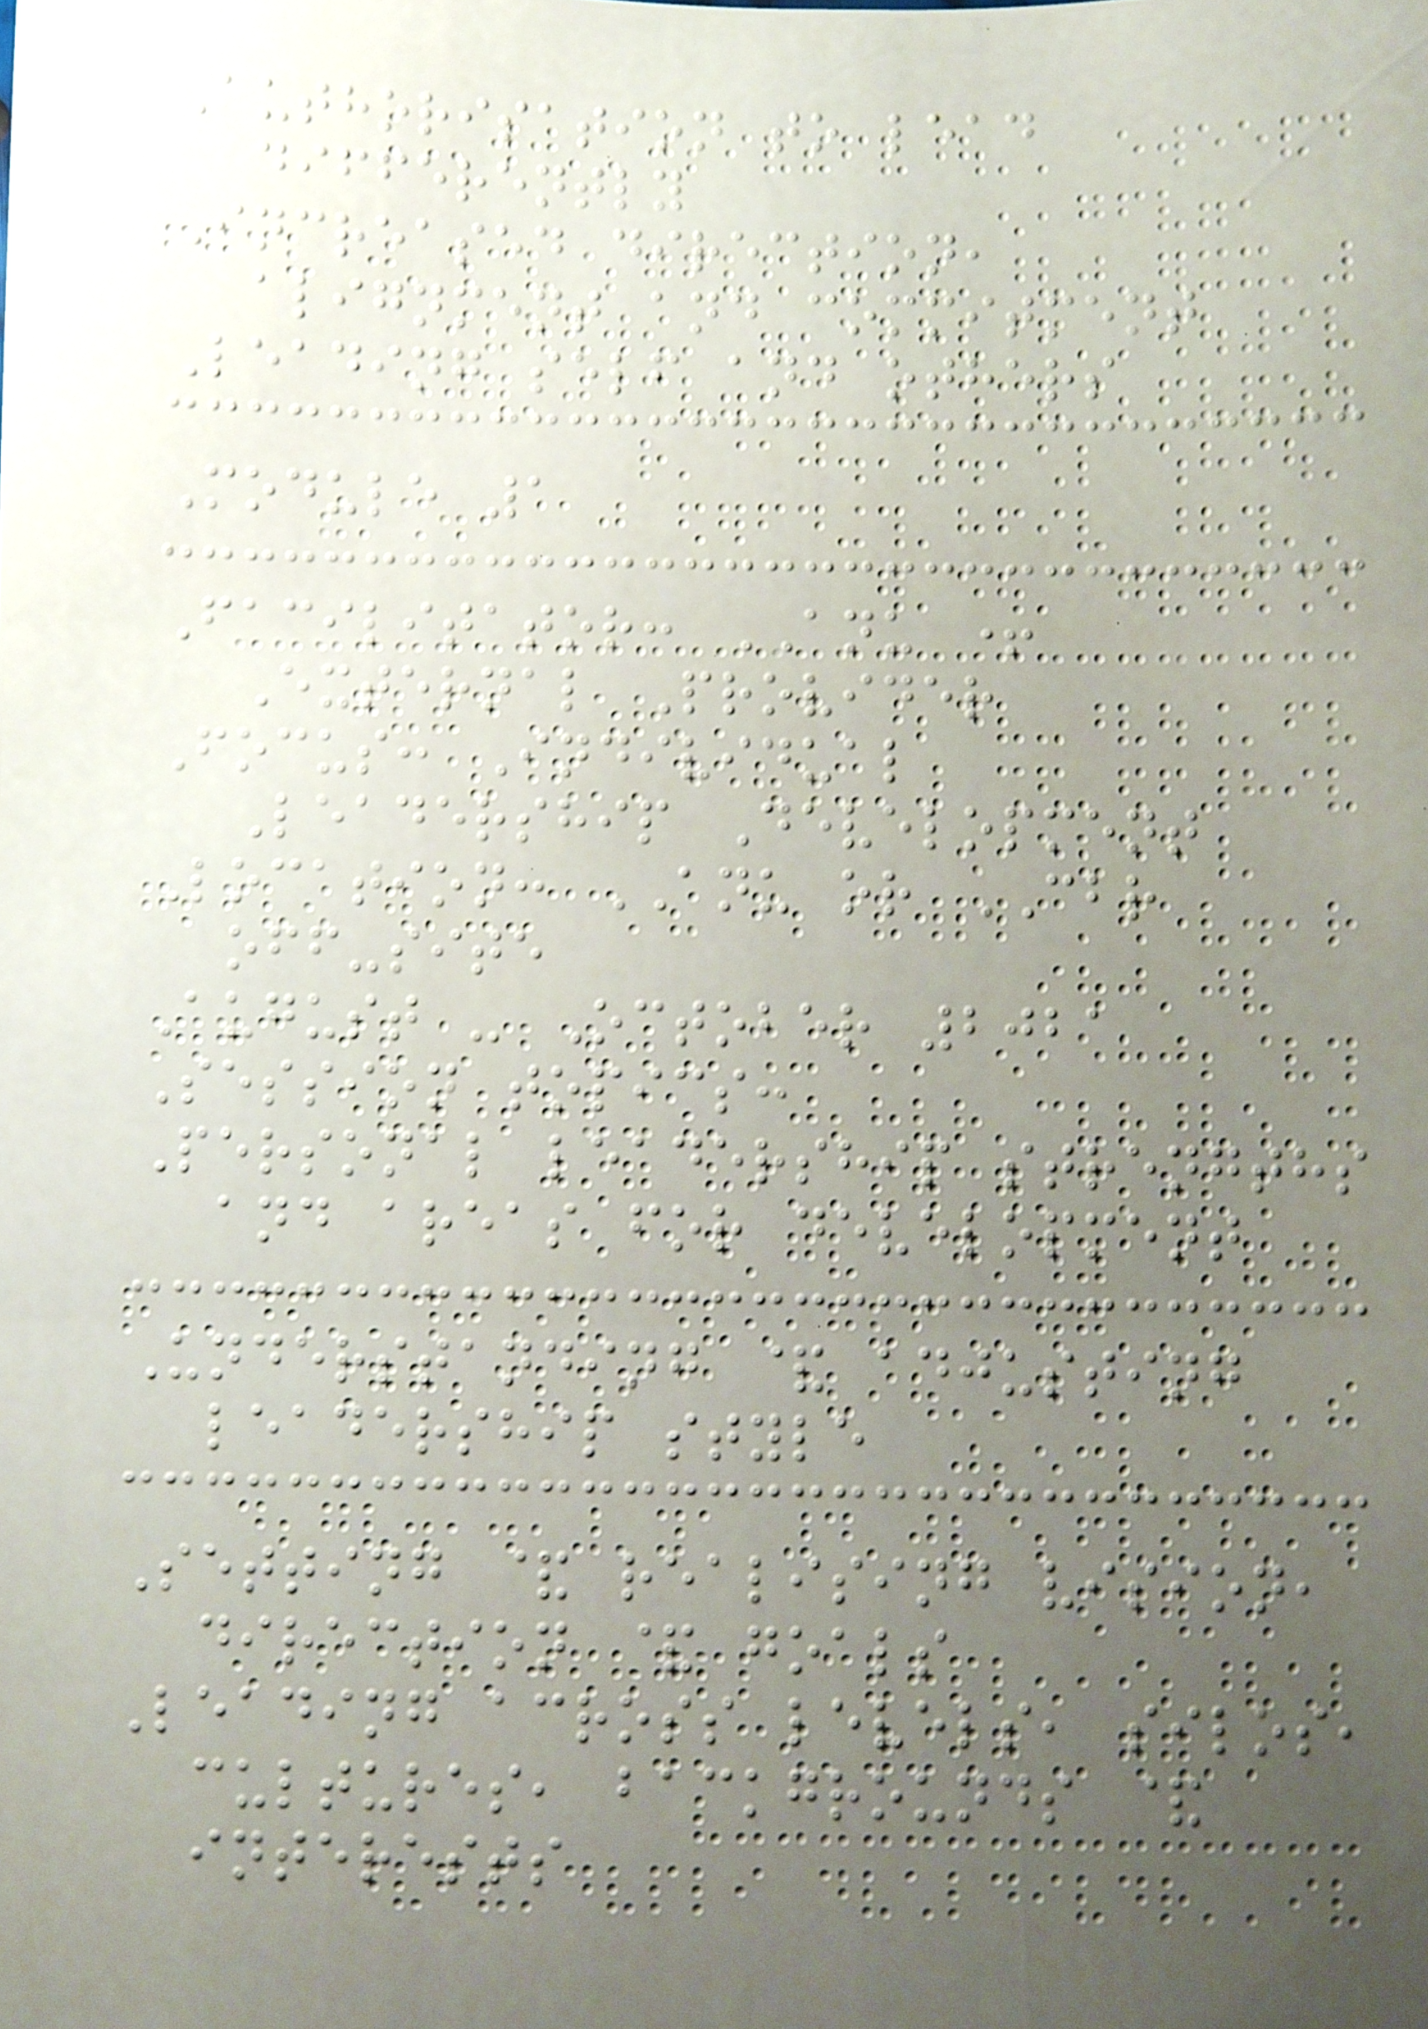Authorisation to lead
differently
Increased direction,
alignment and commitment
Leading self and others
Module 1
Facilitator: ANU +
External Provider
Focus: Individual
Leadership Development
Location: ANU or CBR
off-site
August - October 2021
Session topics:
Personal leadership strengths
and areas for development
Understanding & adjusting
leadership style
Setting & realising vision,
direction & goals
Leading across levels, silos,
cultures, backgrounds &
interests
